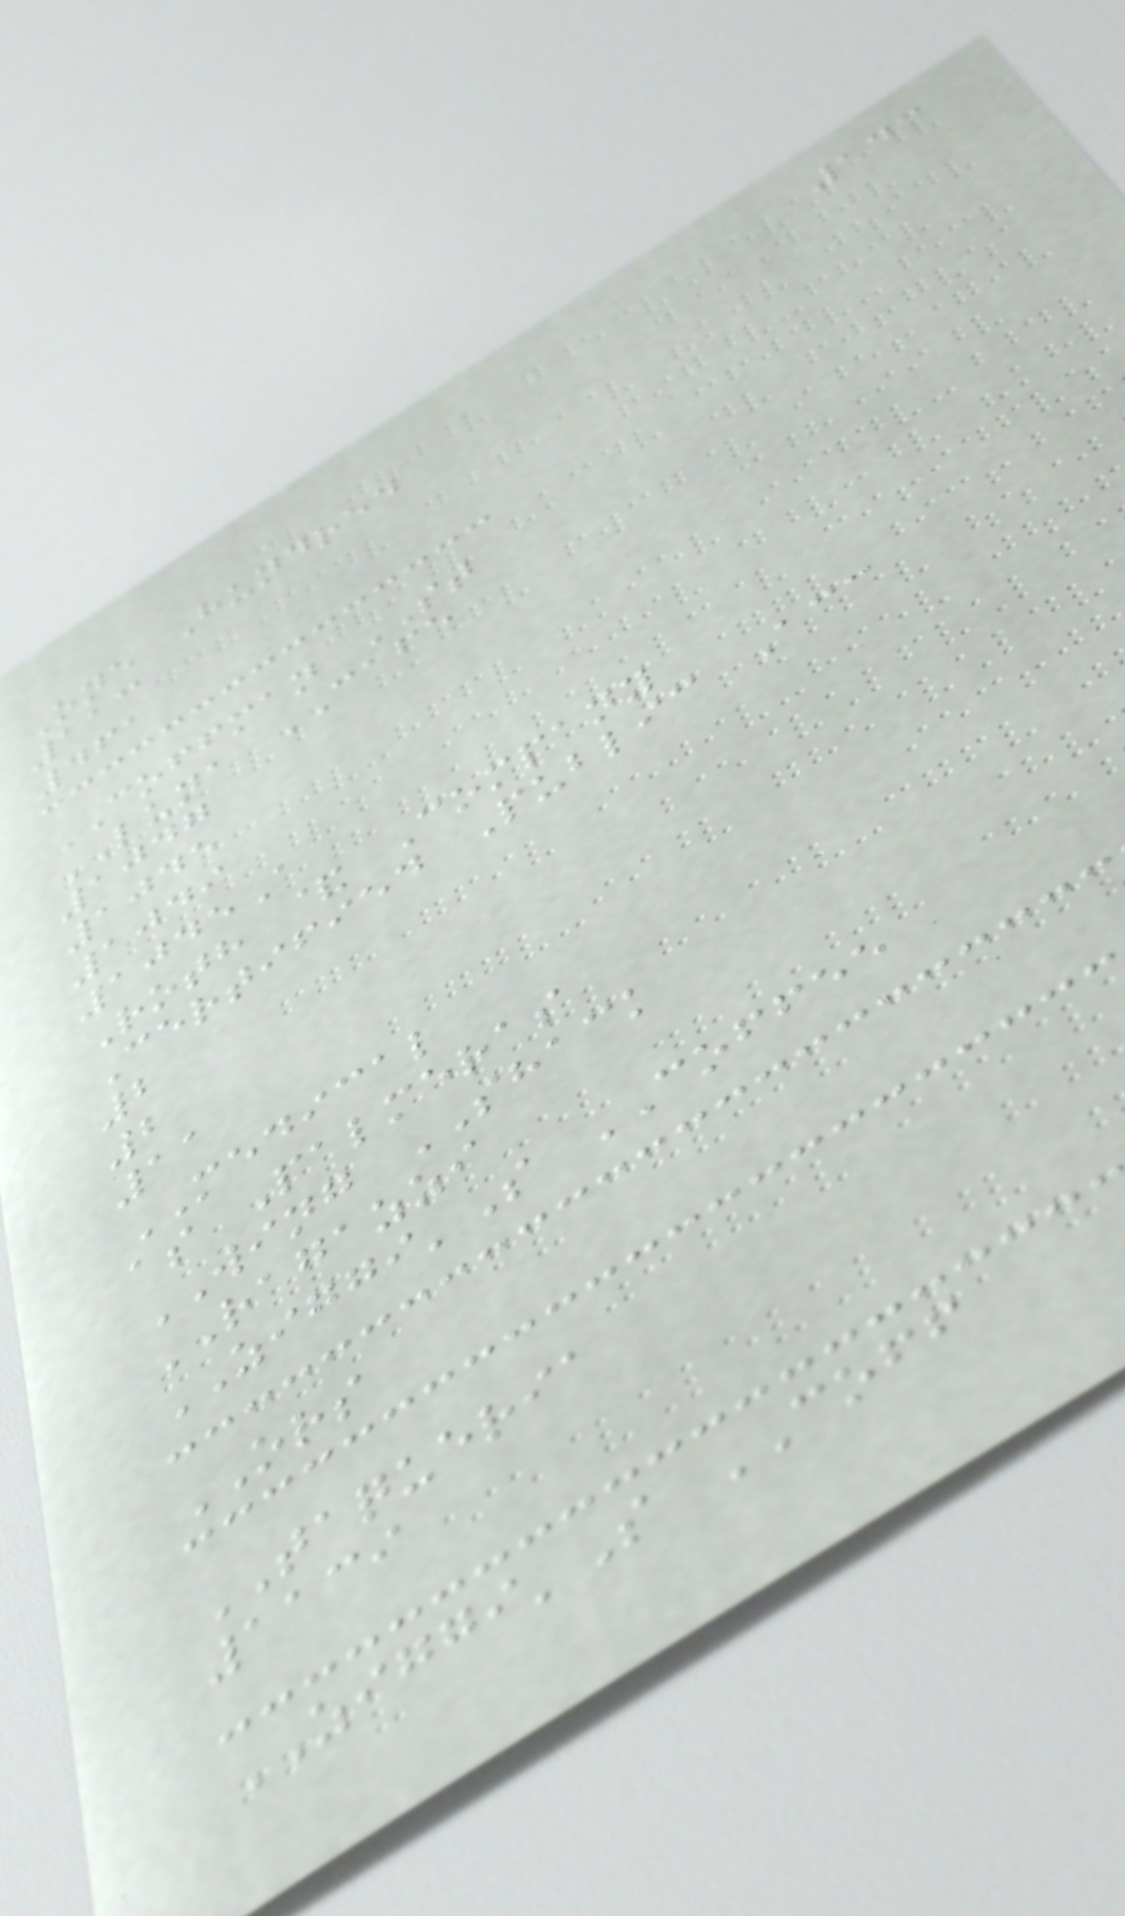143
One Hundred
113
461
COFFMAN ST
LUNA CAFE
1047
1045
1049
1045A
Roth & Company
Certified Public Acc
2
2
11
MEDICAL
as Palmeras
WING SHACK
RAGAZZI
ZIGGI'S COFFEE
ORS
TAQUERIA
1139
ZIGGI'S COFF
